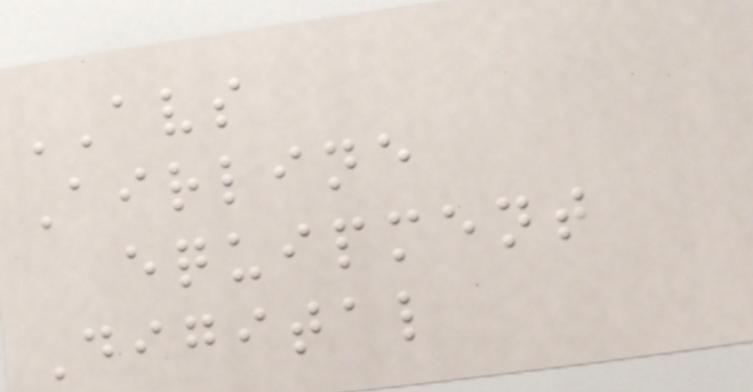AVS
Airline
equipment
Digital
